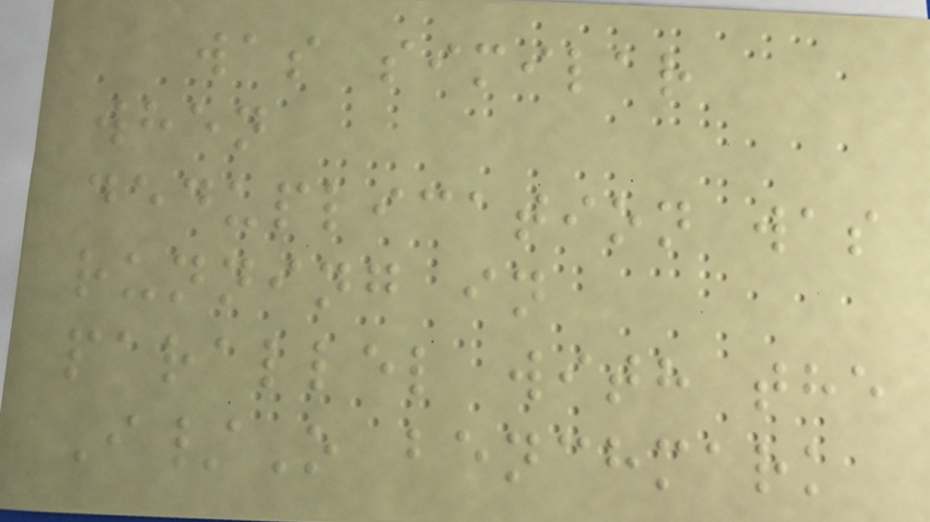was similar
when
deduplication was
running in
parallel with the
I/O benchmark
